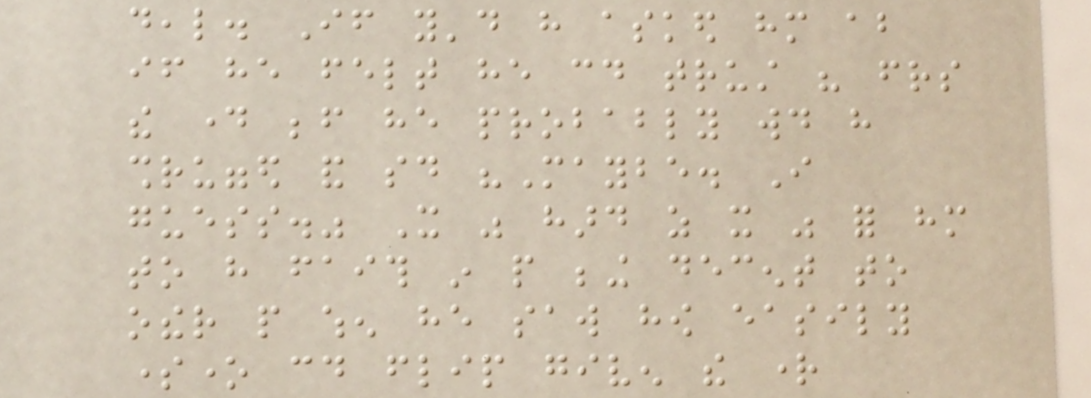deal. If you'd have asked him about
if he felt he could trust his friends
the day before he probably would have
shrugged and said "Maybe. I
guess." It was hard as it was for him
to have faith in people being decent to
other people when he saw how easily
someone could flip given the right
